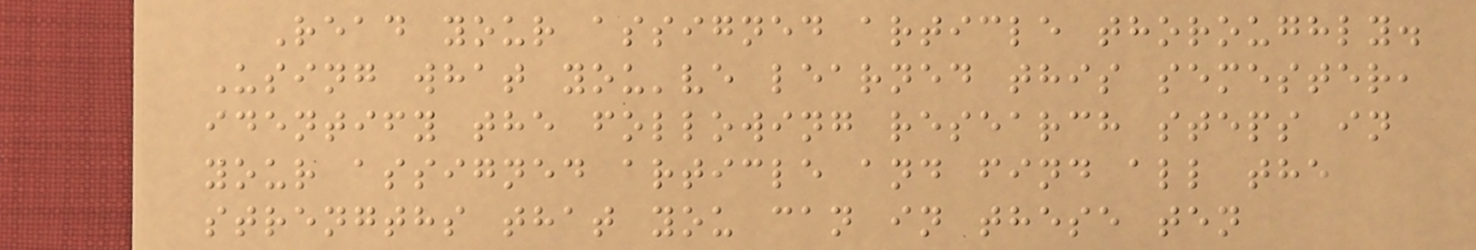Read your assigned article thoroughly.
Using what you've learned this semester,
identify the following research steps in
your assigned article and find all the
strengths that you can in these ten
